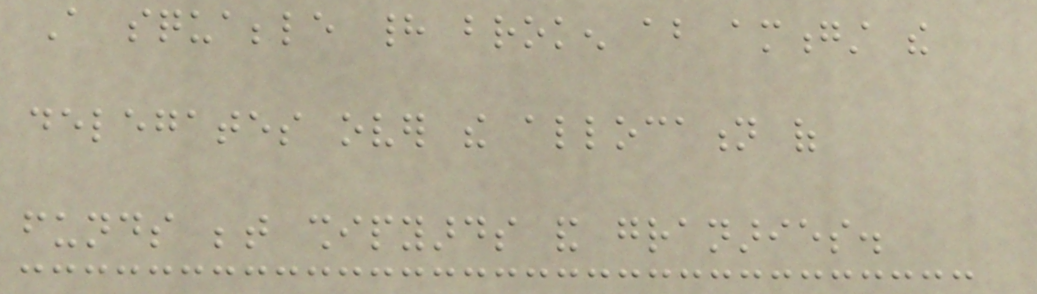A squabble had broken about amongst the
delegates over the allocation of
funds between shipyards and granaries.
